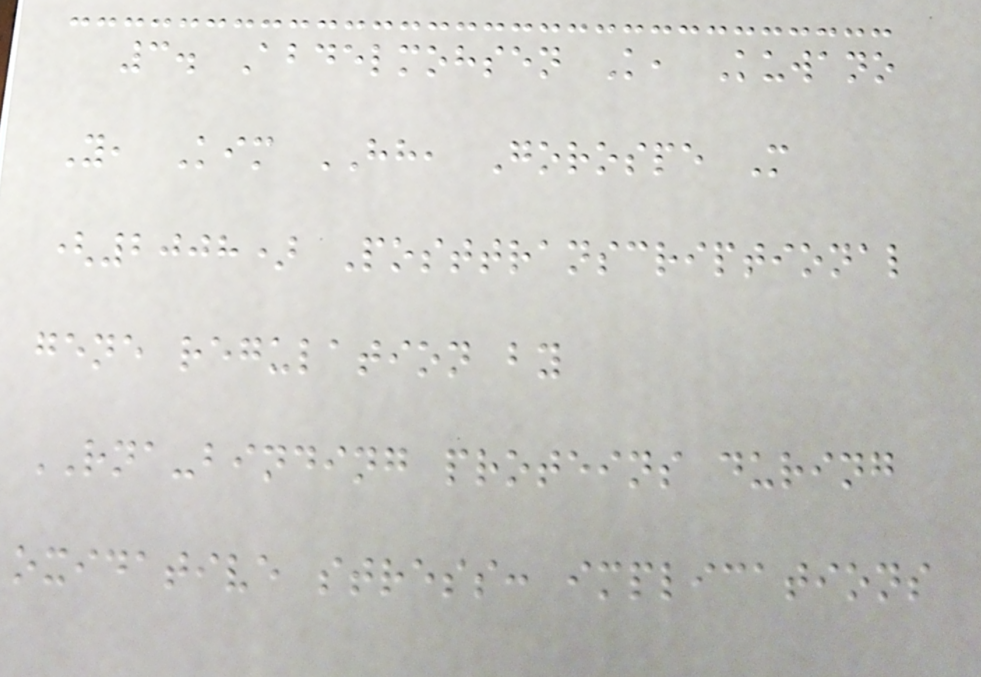3. Abdelmohsen K, Kuwano
Y, Kim HH, Gorospe M
(2008) Posttranscriptional
gene regulation by
RNA-binding proteins during
oxidative stress: implications
